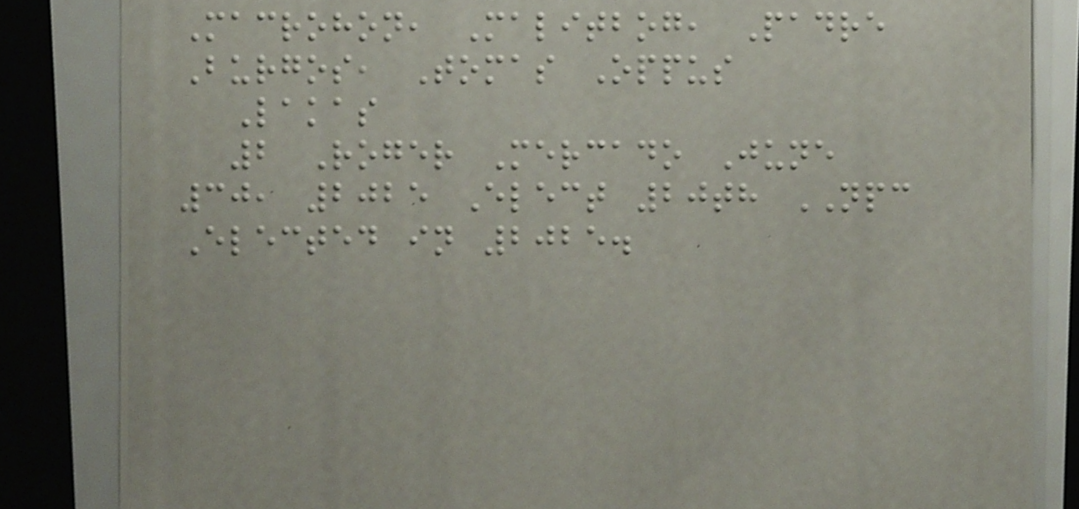Macrohon, Malitbog, Padre
Burgos, Tomas Oppus
Lakas
2 Roger Mercado June
30, 2025 Elect 20th NPC
Elected in 2025.
